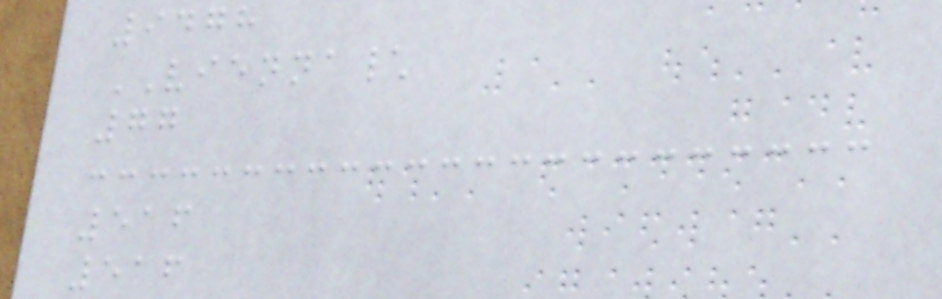9478
VIENNA\
77
516
516
